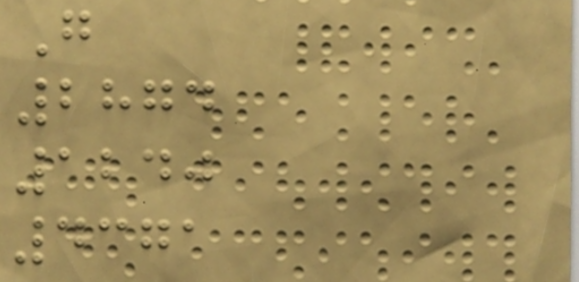G
2874
1240
4371
